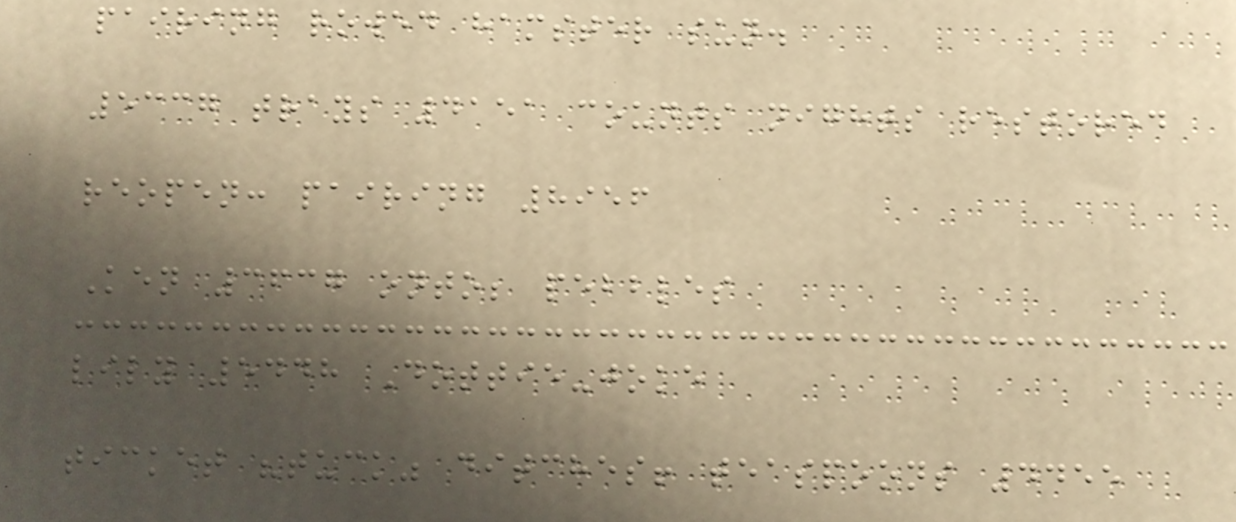pairing rowed hamster sun.
5337 trays 4151 counts nights restored
reopen: pairing 8956
Ken 3637 onto; pebbles
lily 5448 Dottie-joke
ticket "tuck" ditches! teaspoons 4455
